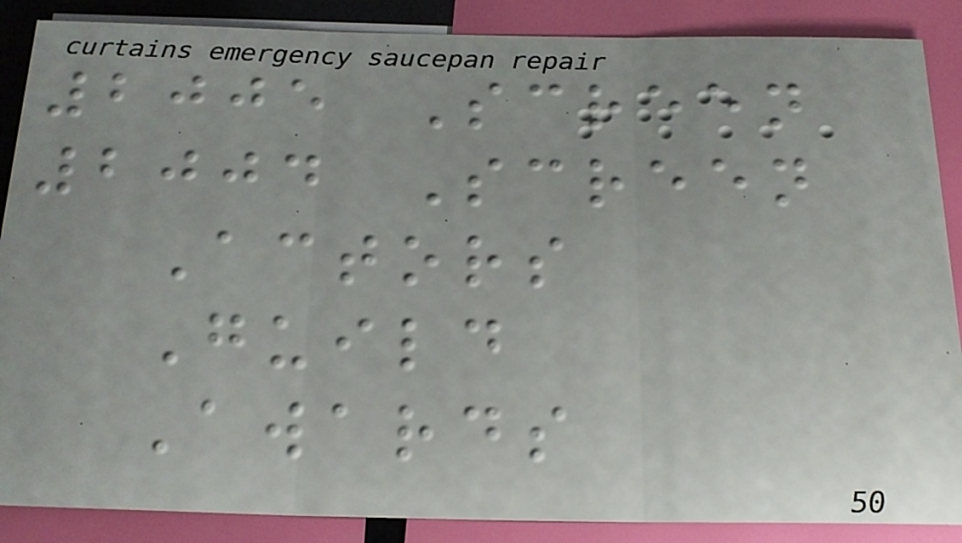2005 Screen
2004 Screen
Actors
Guild
Awards
